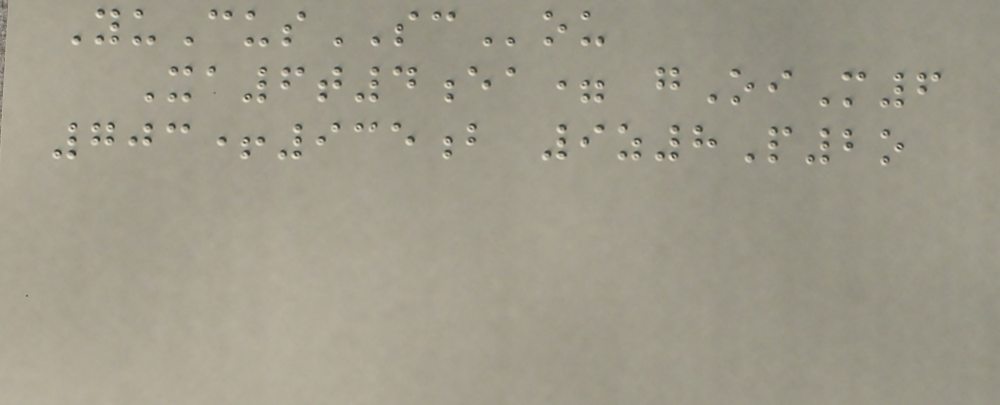YuCusSCou
Xa6t4ea= gOiM6
703+935b 9z8P2o
